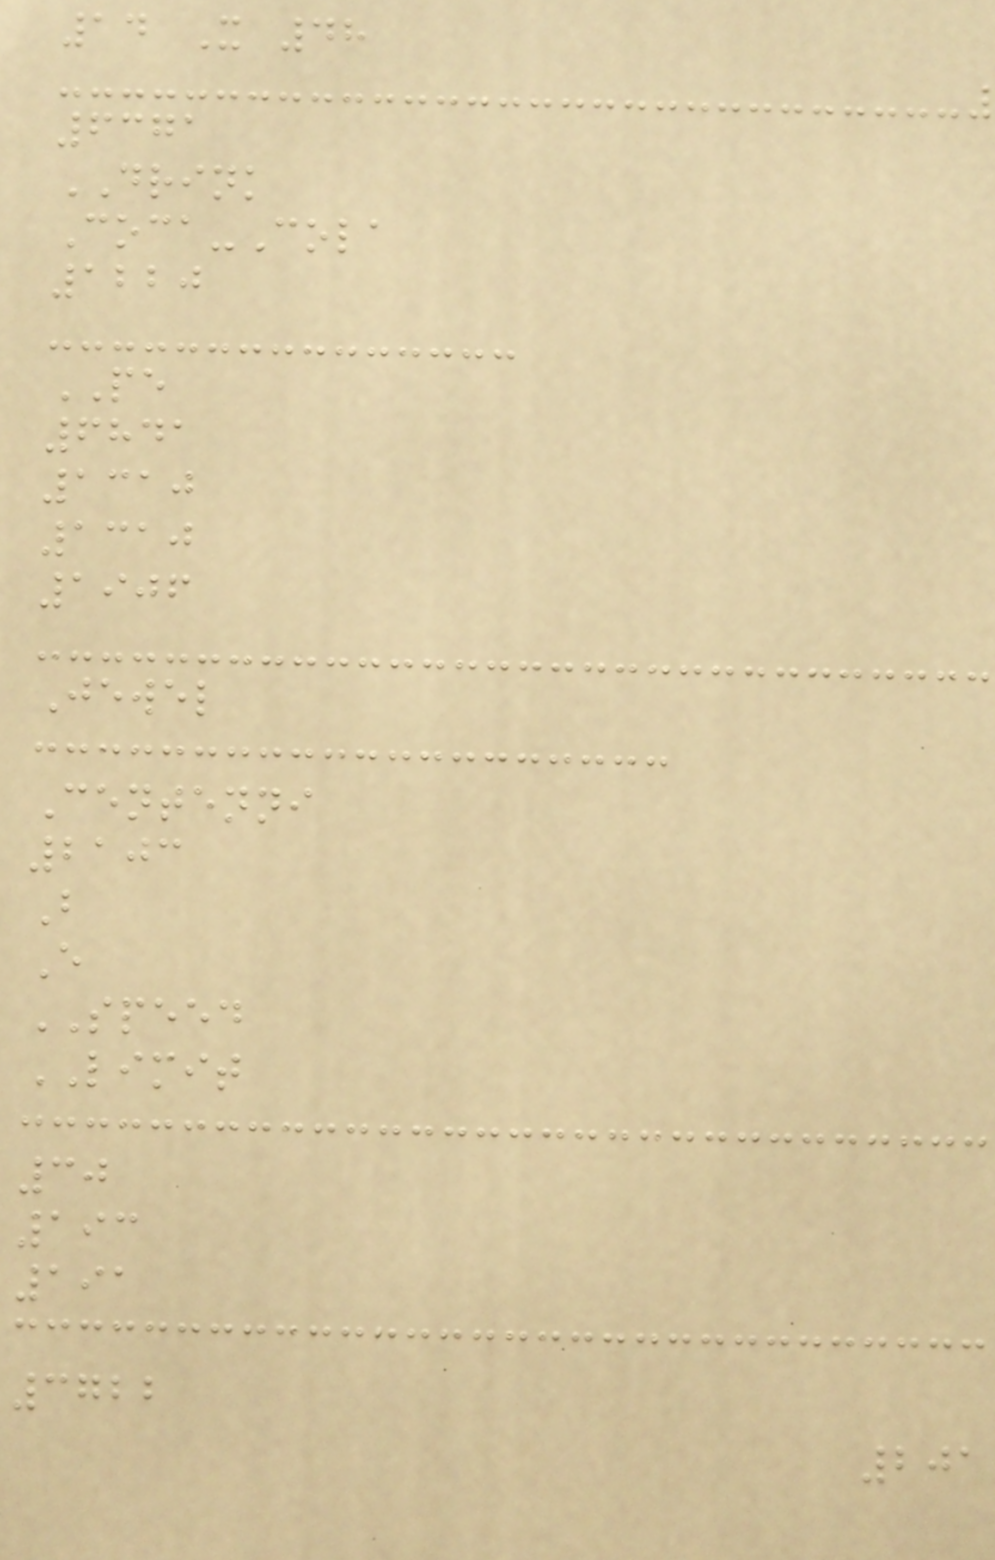14 X 48
6371
DRINK
Coca-Cola
1220
PE
6841
1310
1310
1906
Jewel
Centenni
2103
B
E
SPEED
LIMIT
30
193
191
3722
201
